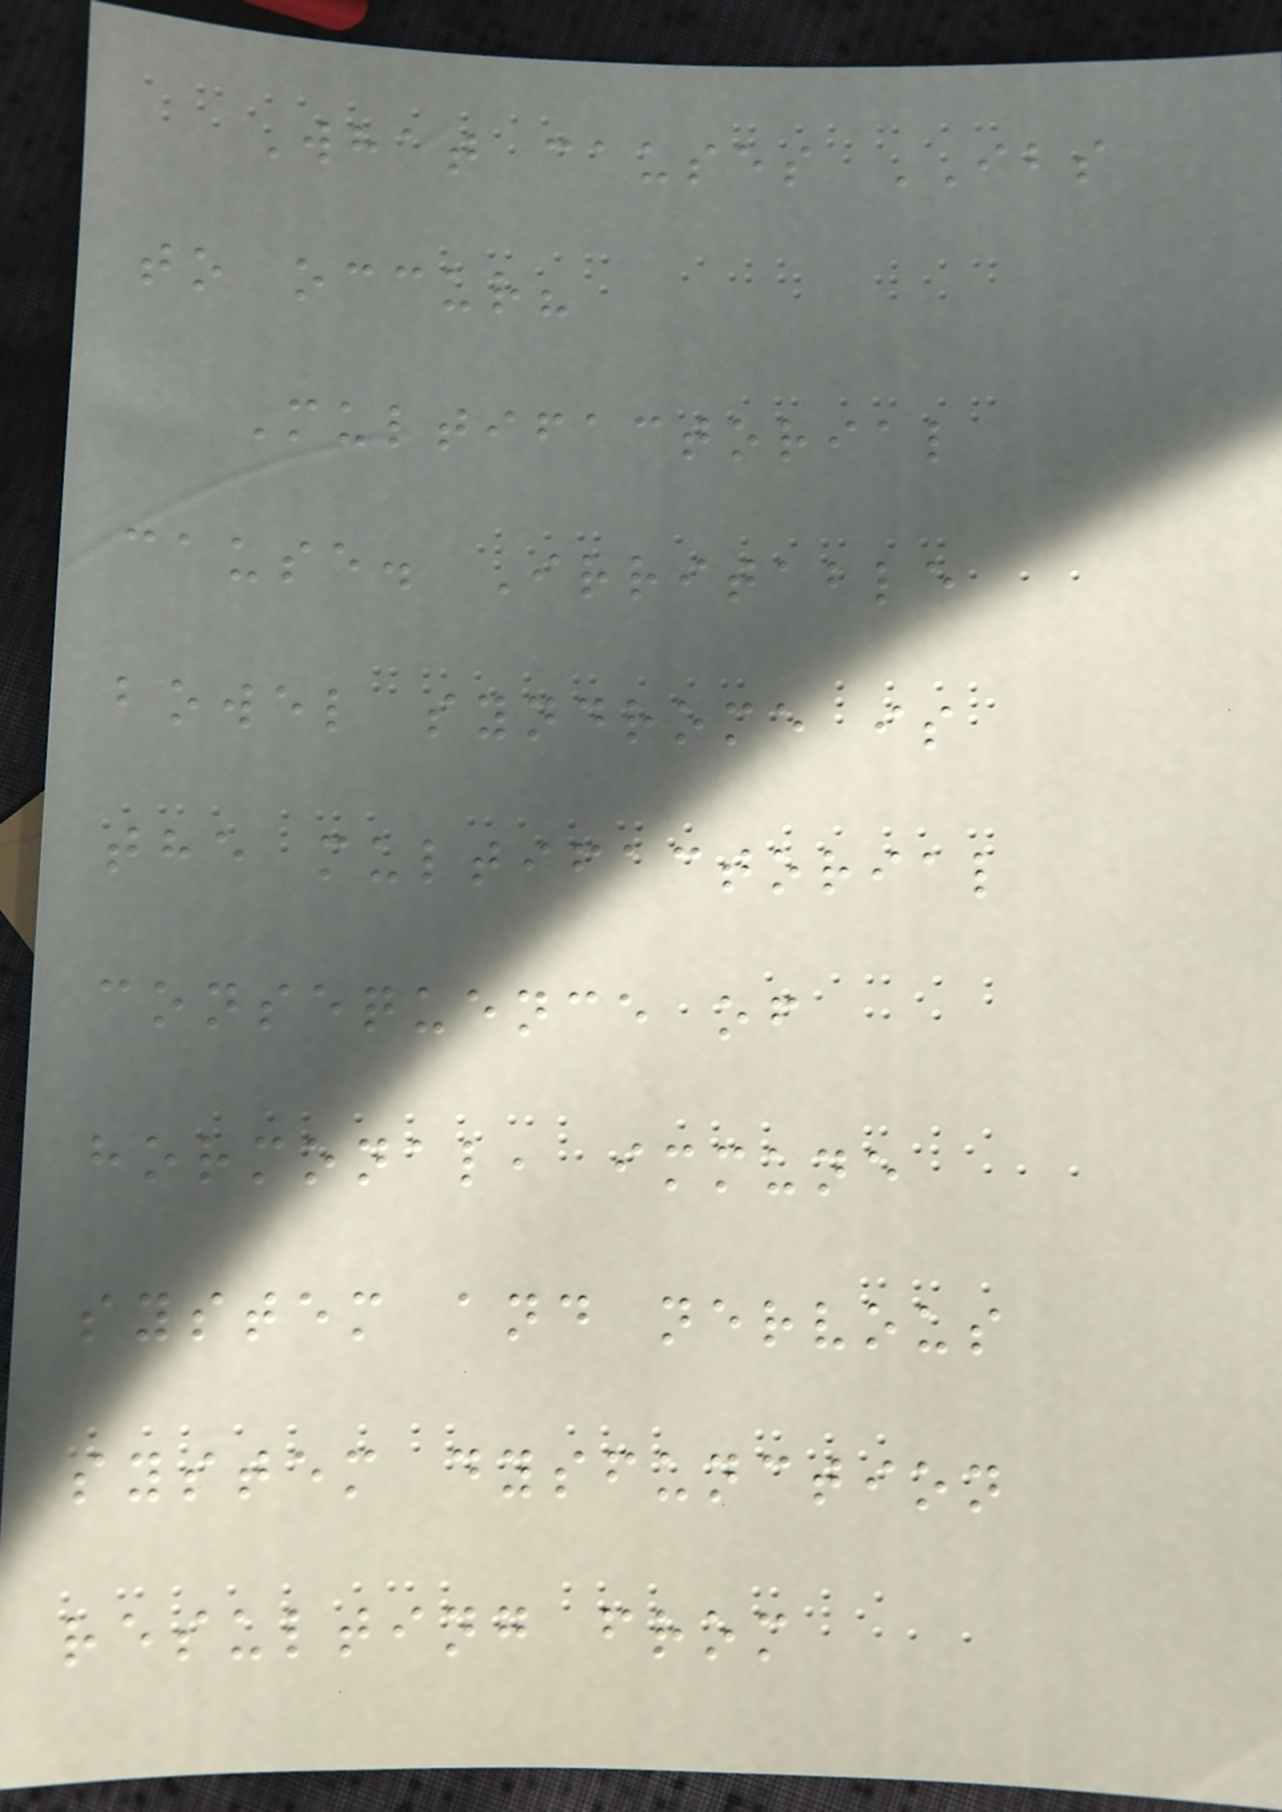What causes IBS
to occur?
Multifactorial
cause. Irritable
bowel syndrome is
the multifactorial
consequence of
hormonal, immune
system and nervous
system dysfunction
resulting from
